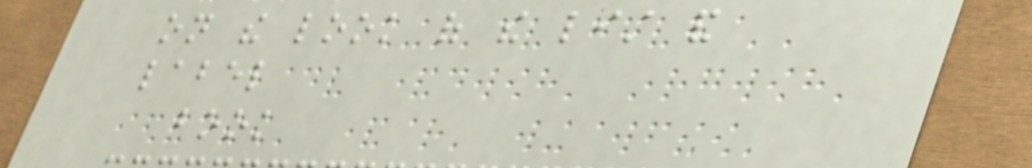on the look of the list and
label
book
